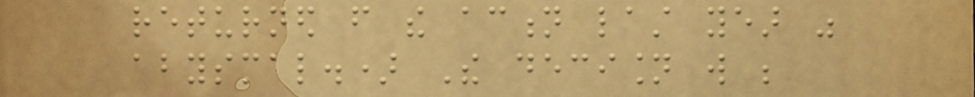returned from the action last year was
abysmal.) The decision will be
